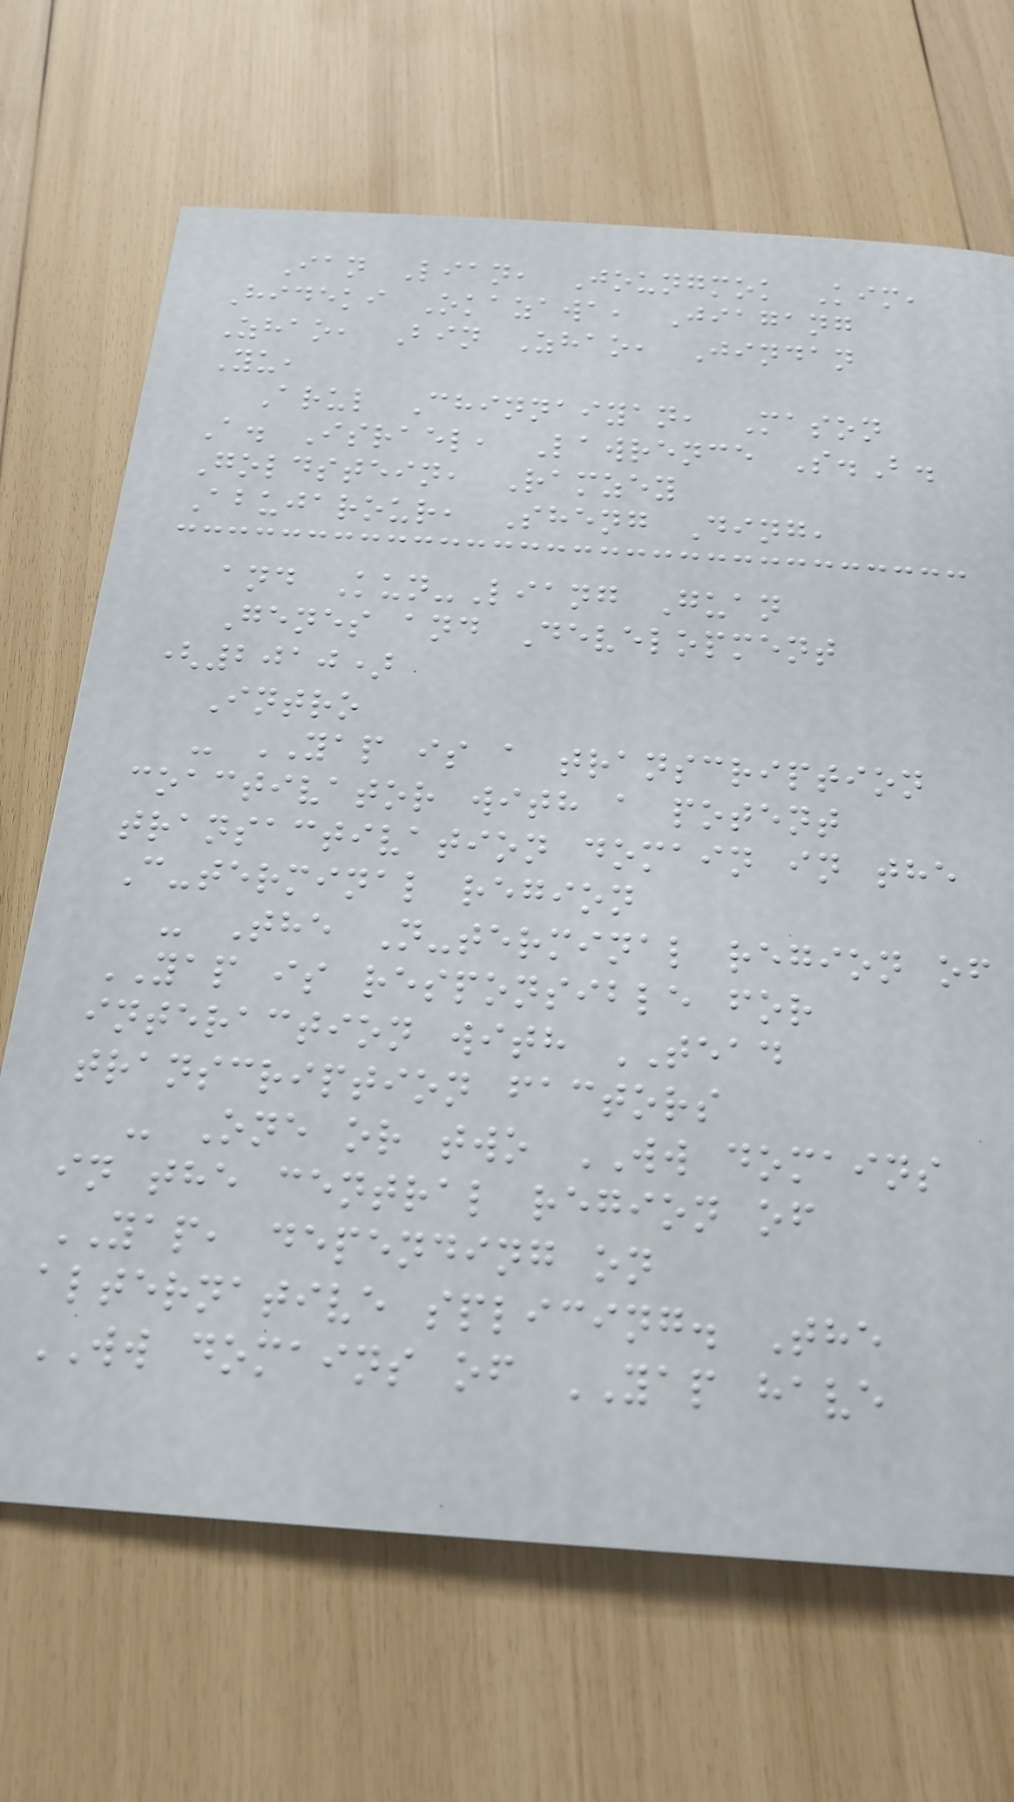Ian Lian, Joungmok Kim,
Hideki Okazawa, Jiagang
Zhao, Bin Zhao, Jindan
Yu,
Arul Chinnaiyan, Mason
A. Israel, Lawrence S.B.
Goldstein, Ramzey
Abujarour, Sheng Ding,
and Kun-Liang Guan
Genes and Development
(2010)
Intro
- YAP is a transcription
coactivator with a potent
transactivation domain in the
C-terminal region
- The N-terminal region of
YAP is responsible for
interaction with TEAD
transcription factors
- One or two WW domains
in the central region of
YAP, depending on
alternative splicing. The
WW domains of YAP have
